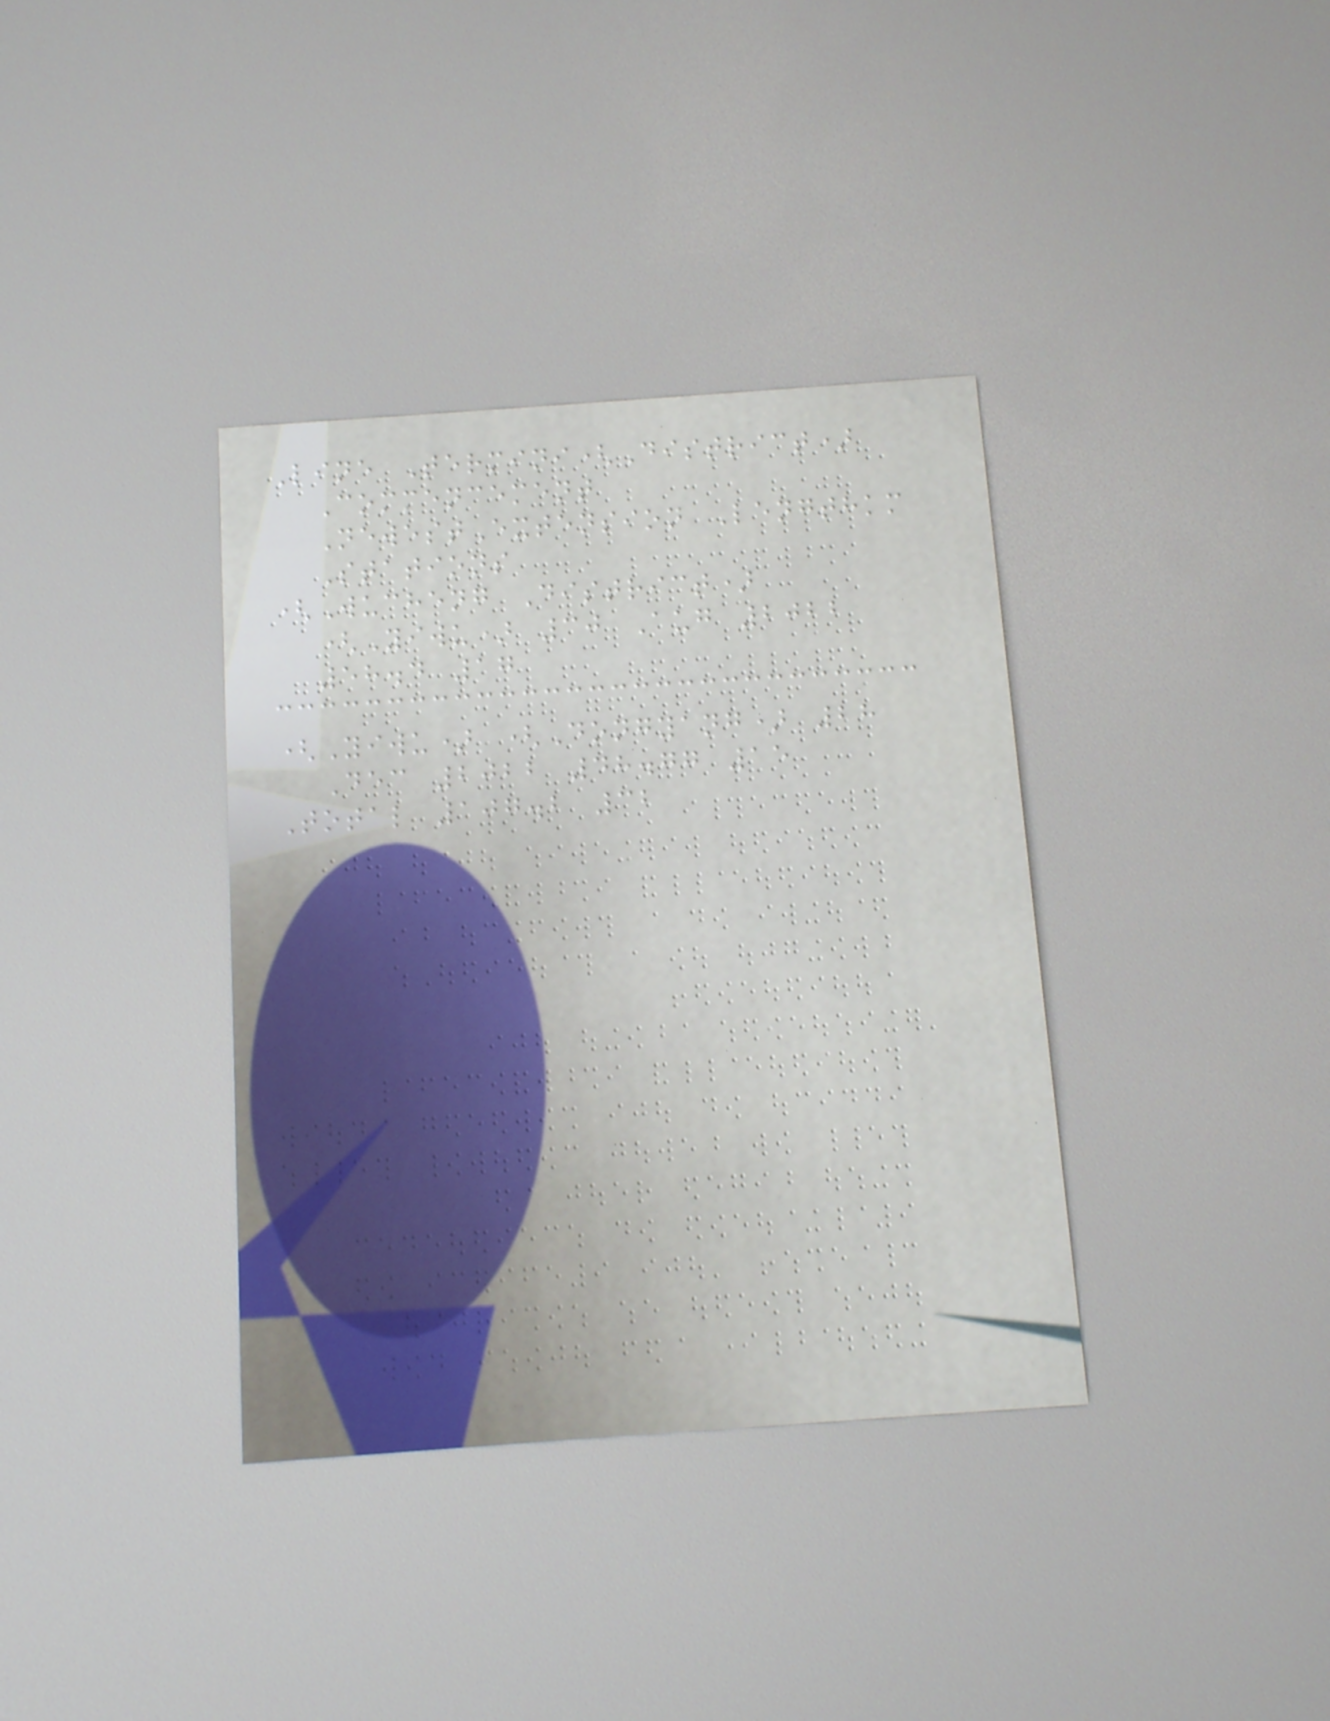Line Termini(District)
Commencement
NewestExtension Lengthkm
Stations
(Wucheng District)
(Yiwu) 30 Aug 2022
58.4 17
(Yiwu) (Dongyang) 28
Dec 2022 48.77 15
Total 107.2 32
